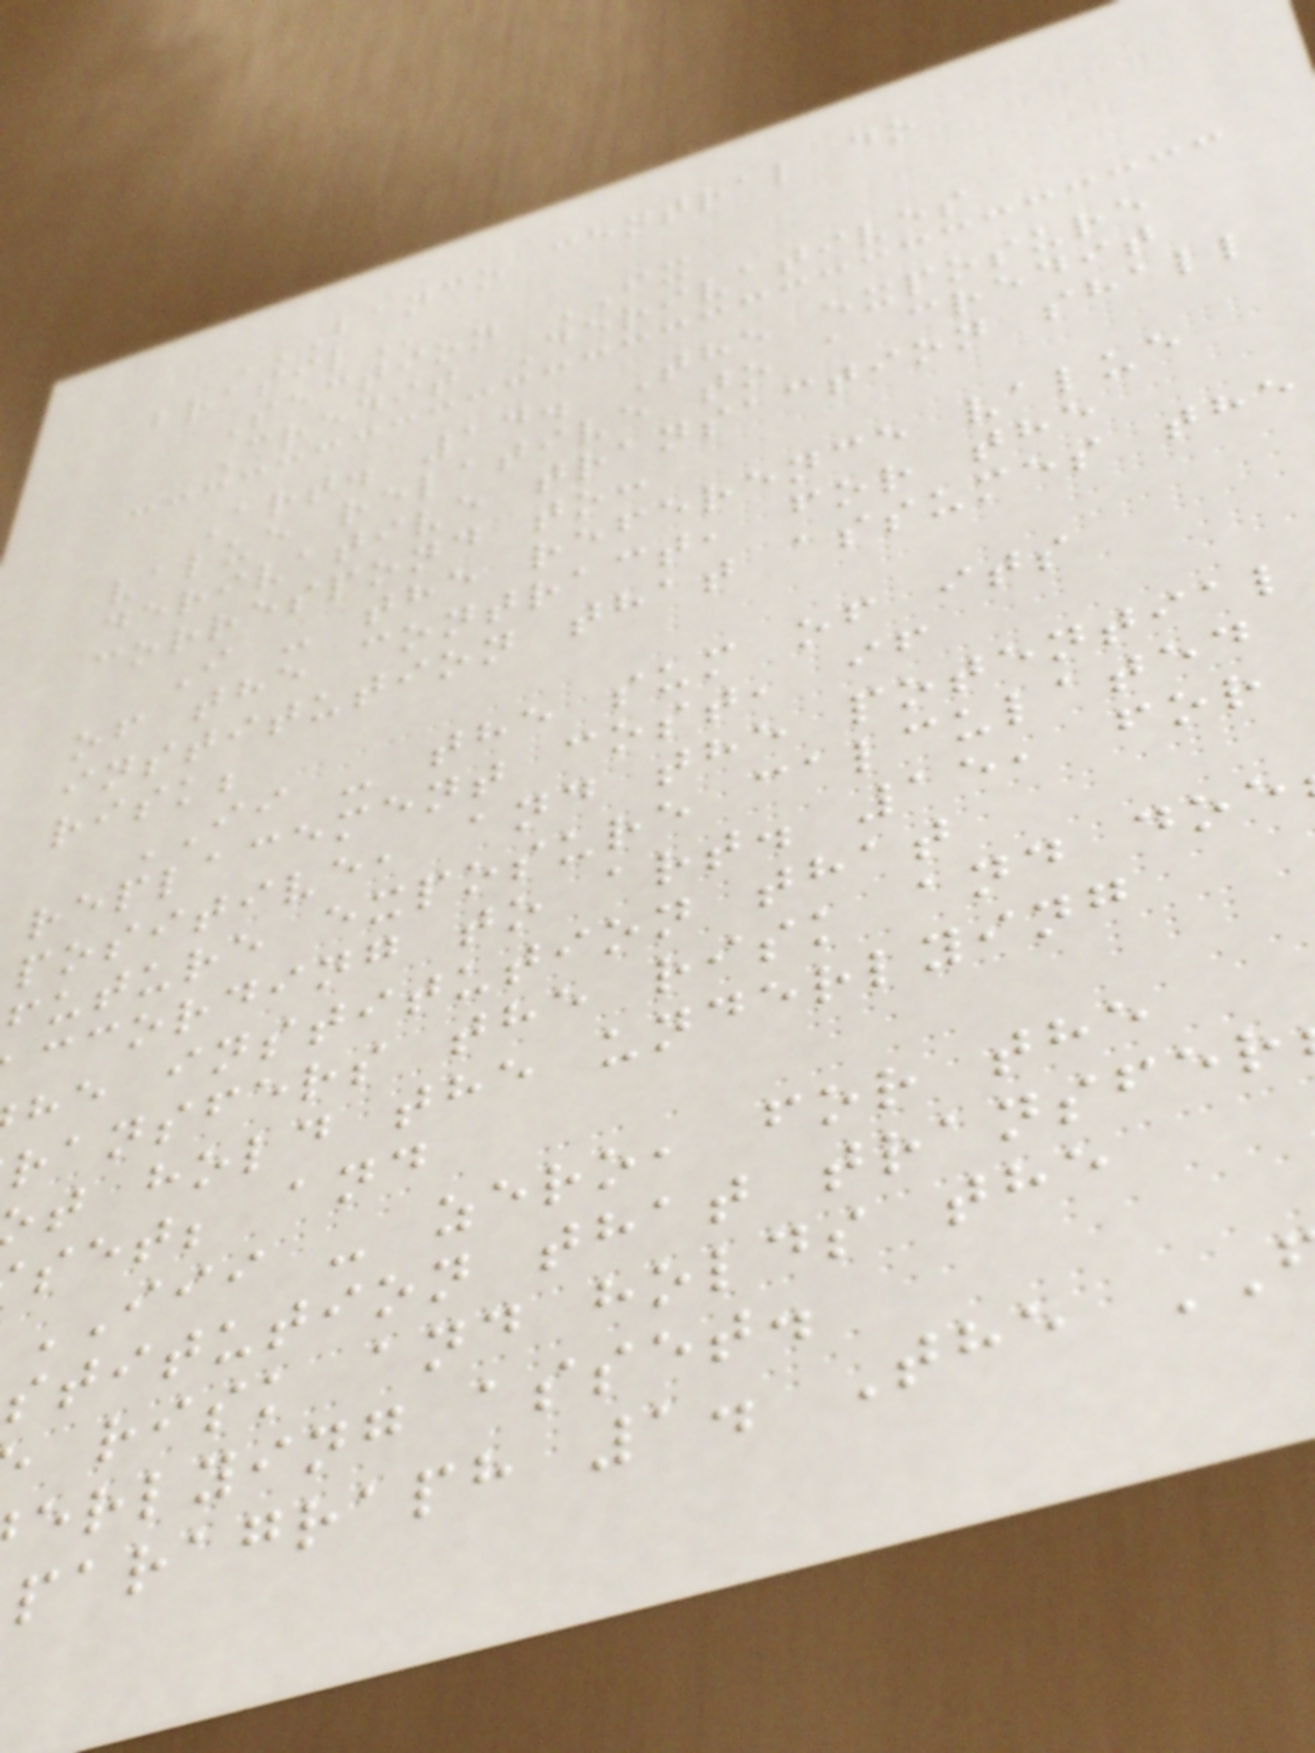BANCO CENTRAL DO
Section IX
Credit Derivatives
Art. 14. The exposure
value relative to a credit
derivative transaction shall
correspond to:
I - the reference value
of the contract, for the
institution that assumes the
risk;
II - the sum of its
replacement cost, if
positive, and the potential
future exposure calculated
ccording to art. 15, for
he institution that
ransfers the risk and doe
t hold the underlying
set; and
III - zero, for the
stitution that transfer
risk and holds the
erlying asset.
paragraph 1. The
